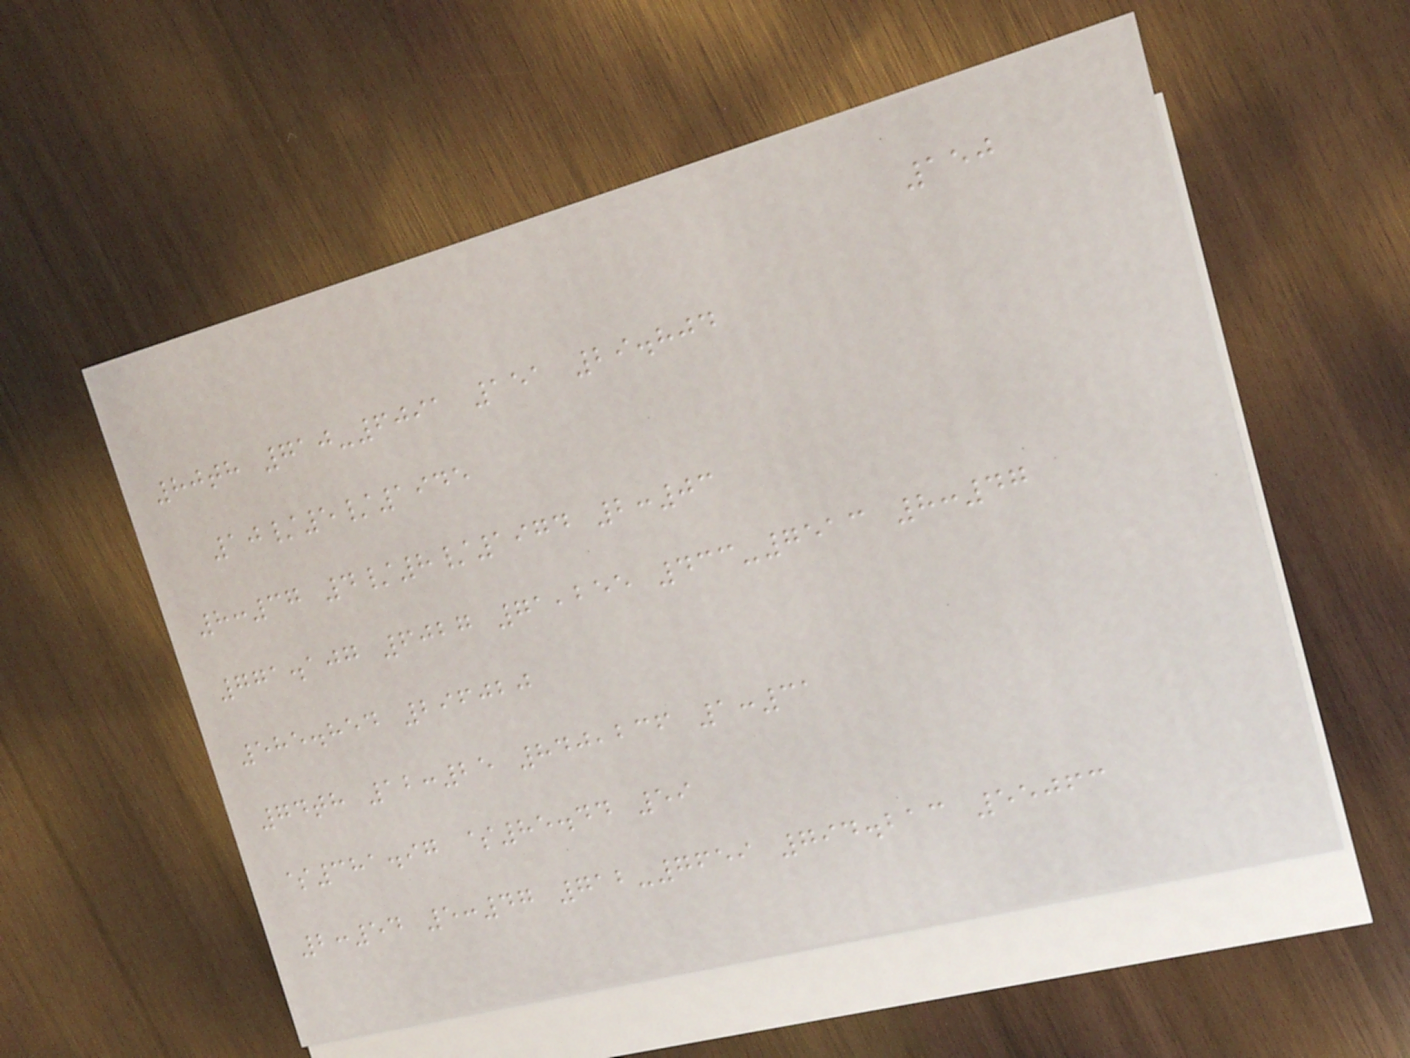150
80th 710-6091 151 29.804
10/5/1945
8:37 4/8/1974 2:03
771.107 6027 71,255 433-7513 8:47
585.854 296020
74th 12:25 840,236 1:31
$381.97 $85.44 59
2:54 5:47 712-7659 794.213 55063
